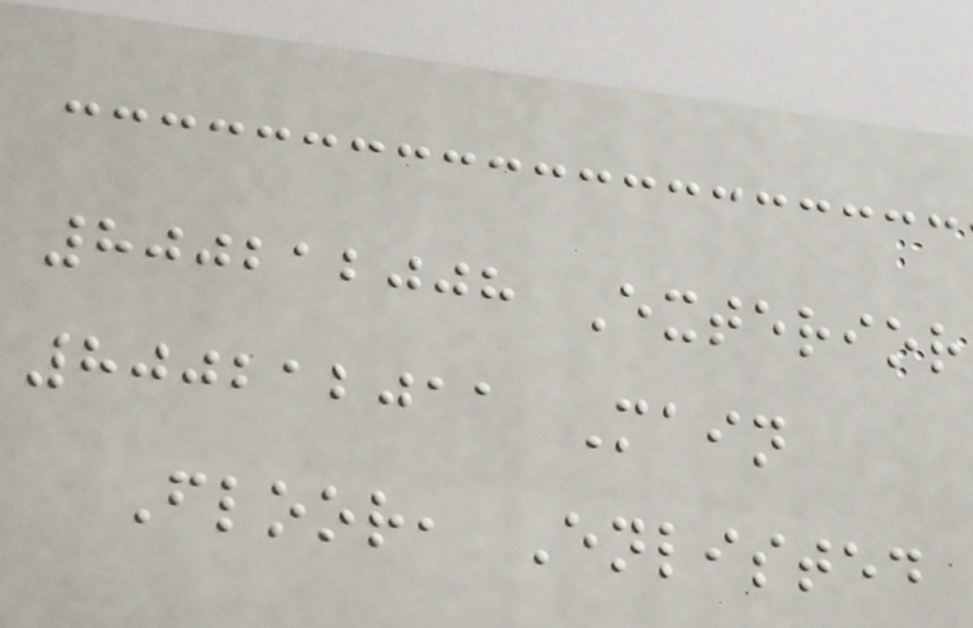800212008 Exterior
800212011 Main
Floor, Enlisted
